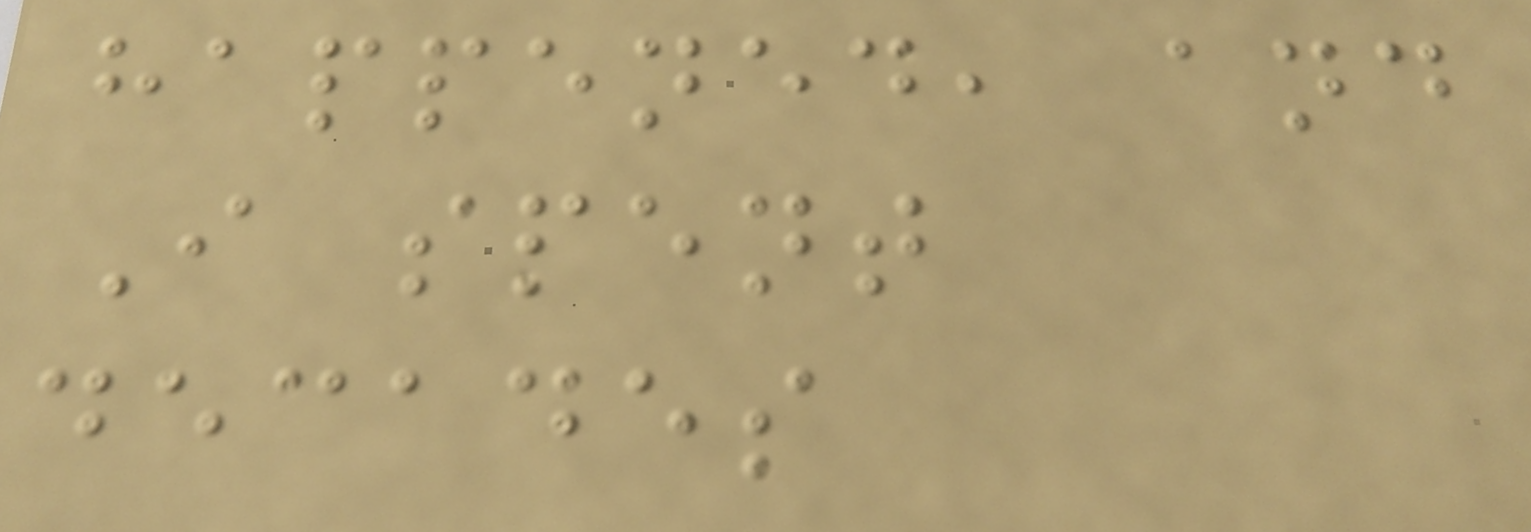happened, and
I spent
decades
